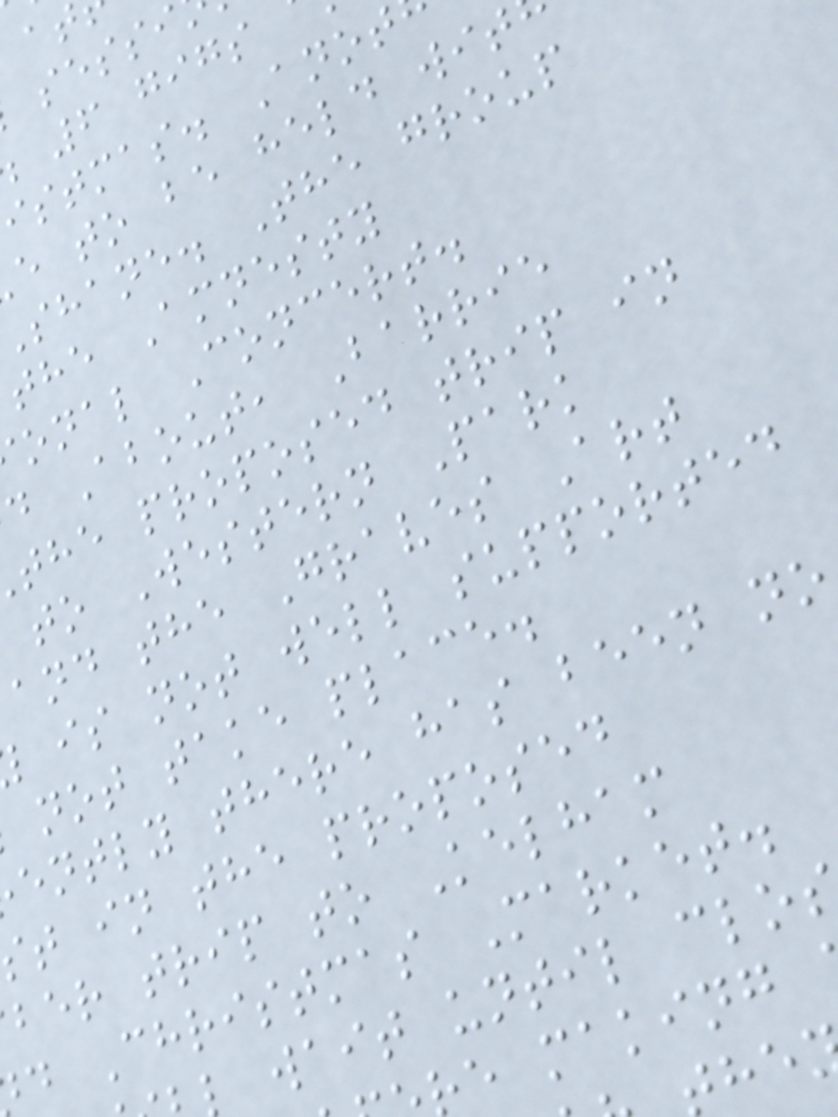istmas. Anot
e to be held wit
shane. The group
the Amnesty
onal Concert.
d About, Barrie
the proposed trip in
to Western Park
and the Graves Art
is not well supported
not take place.
ently there has been no
t in the proposed
ber trip to Kelham
d Christmas Market.
wait until clo
e making
